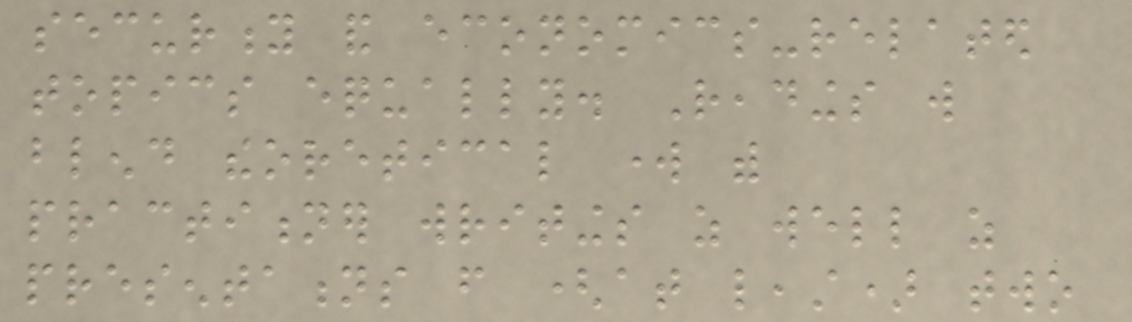security and economics-related
topics equally. Readings will
blend theoretical work with
practitioner writings as well as
presentations from (at least) two
